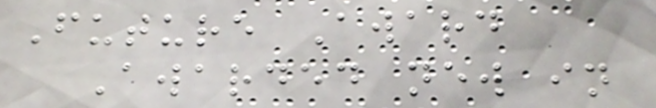Future Award
Awarded new in
